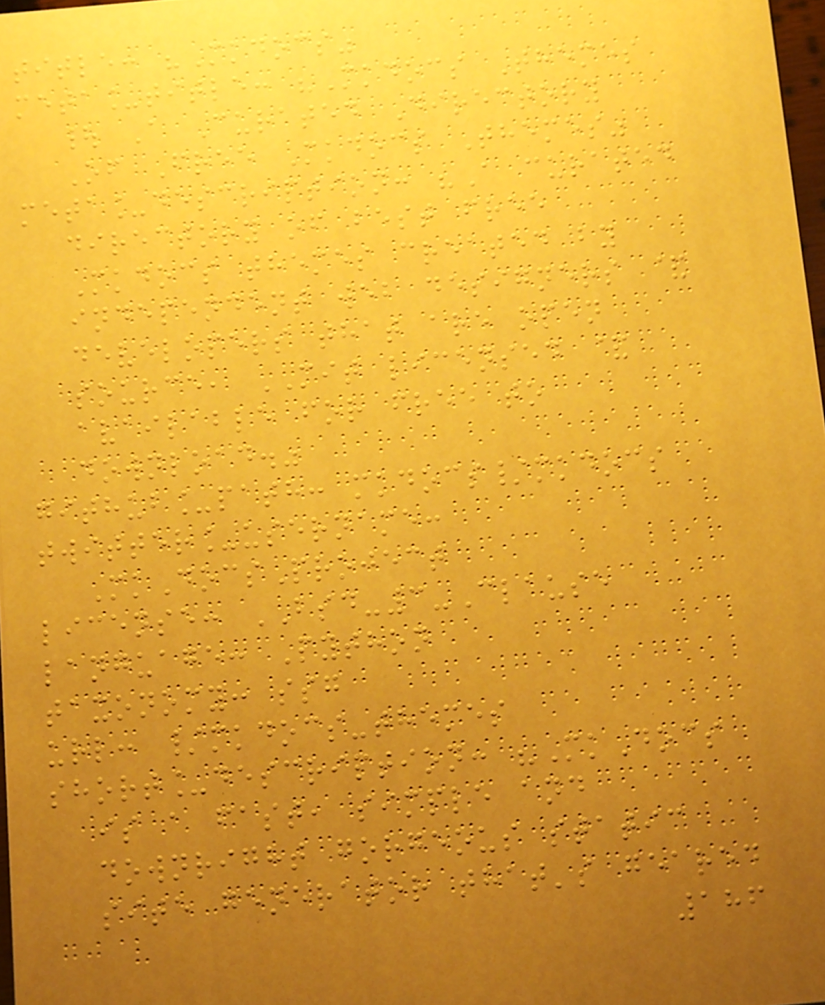title: "Mkdocs"
meta_title: "Mkdocs Themes
| A Curated Directory
Of Free Mkdocs Themes"
meta_description: "A curated
directory of best free
Mkdocs themes created by
independent web designers &
developers that are open
source, MIT licensed &
available for free to
download."
github_path: mkdocs/mkdocs
twitter_username:
MkDocsProject
license: BSD-3-Clause
language: Python
taxonomy: ssg
url: /mkdocs-themes
short_description: "MkDocs
is a fast, simple and
downright gorgeous static
site generator that's geared
186
